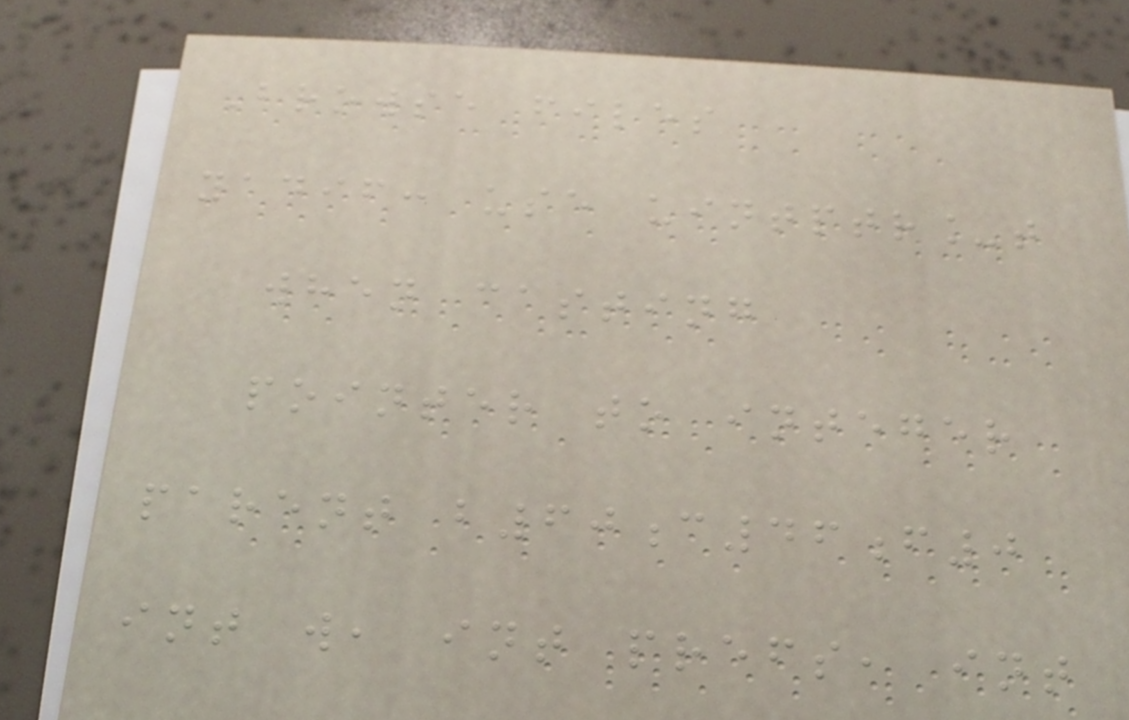Browse files
yadif: use uintptr_t
when casting
pointer to integer
parent b60c46f0
int w, int prefs, int
